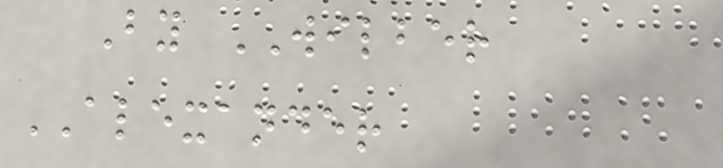By WILBER
ALEXANDER
